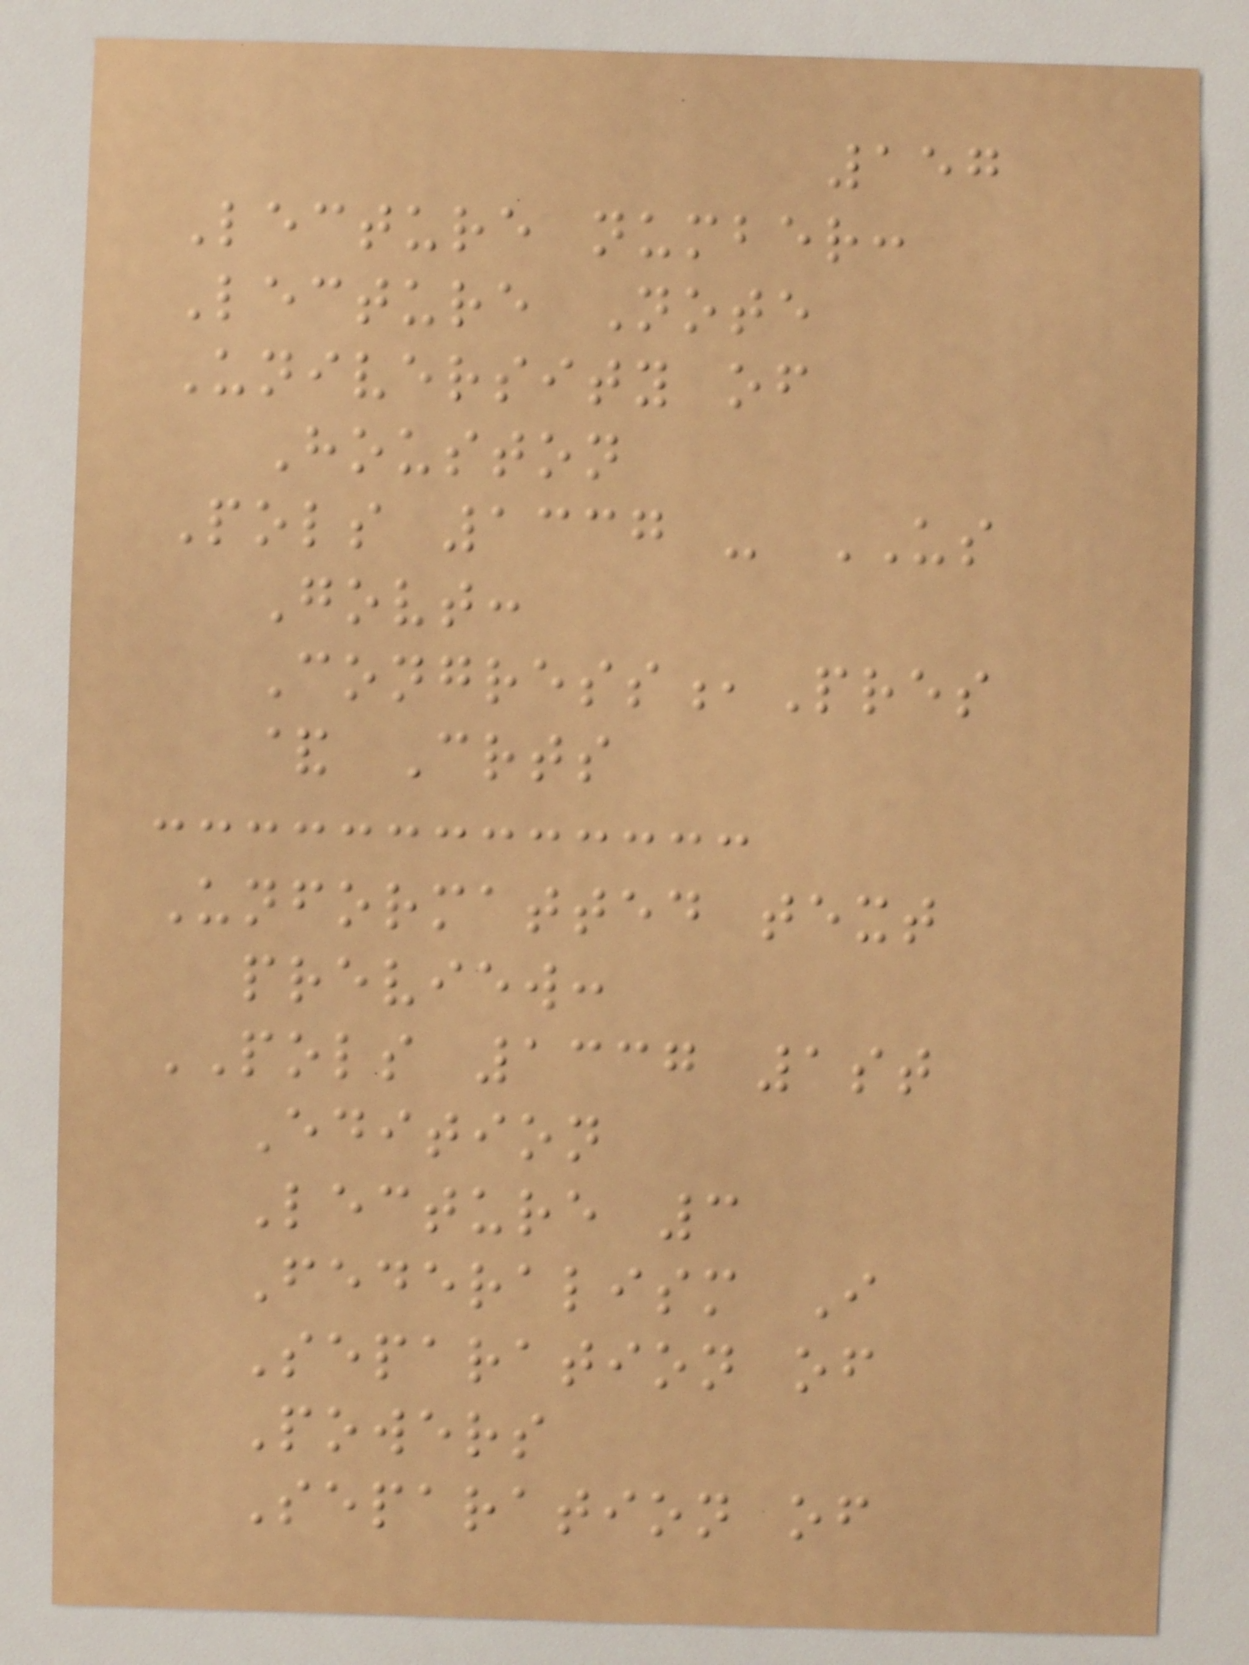157
Lecture number:
Lecture Note
University of
Houston
Pols 1337 - US
Govt:
Congress,Pres
& Crts
Unformatted text
preview:
POLS 1337 1st
Edition
Lecture 3
Federalism I
Separation of
Powers
Separation of
